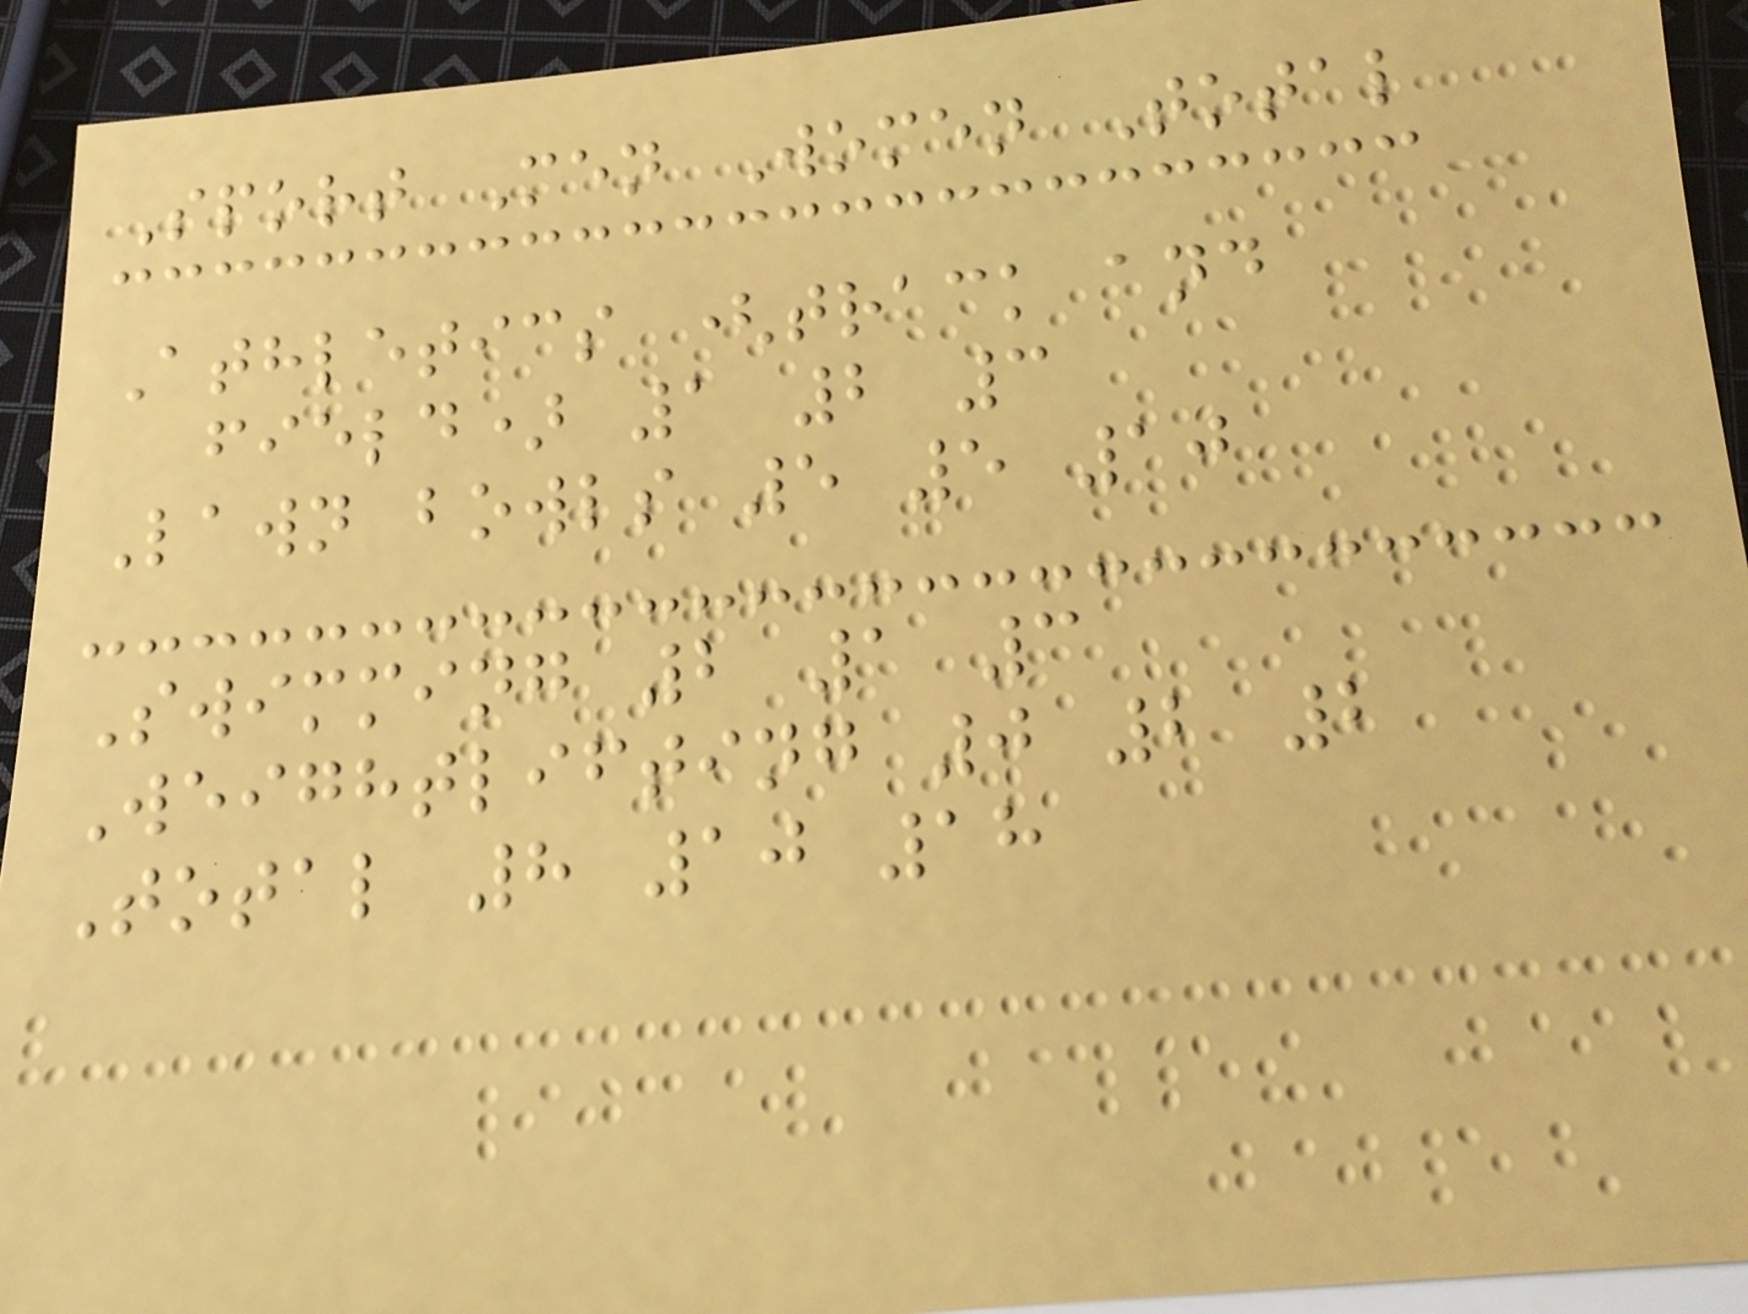Sport Men Women Total
Athletics (track and
field) 1 2 3
Lawn bowls 5 5 10
Swimming 2 1 3
Weightlifting 0 2 2
Total 8 10 18
